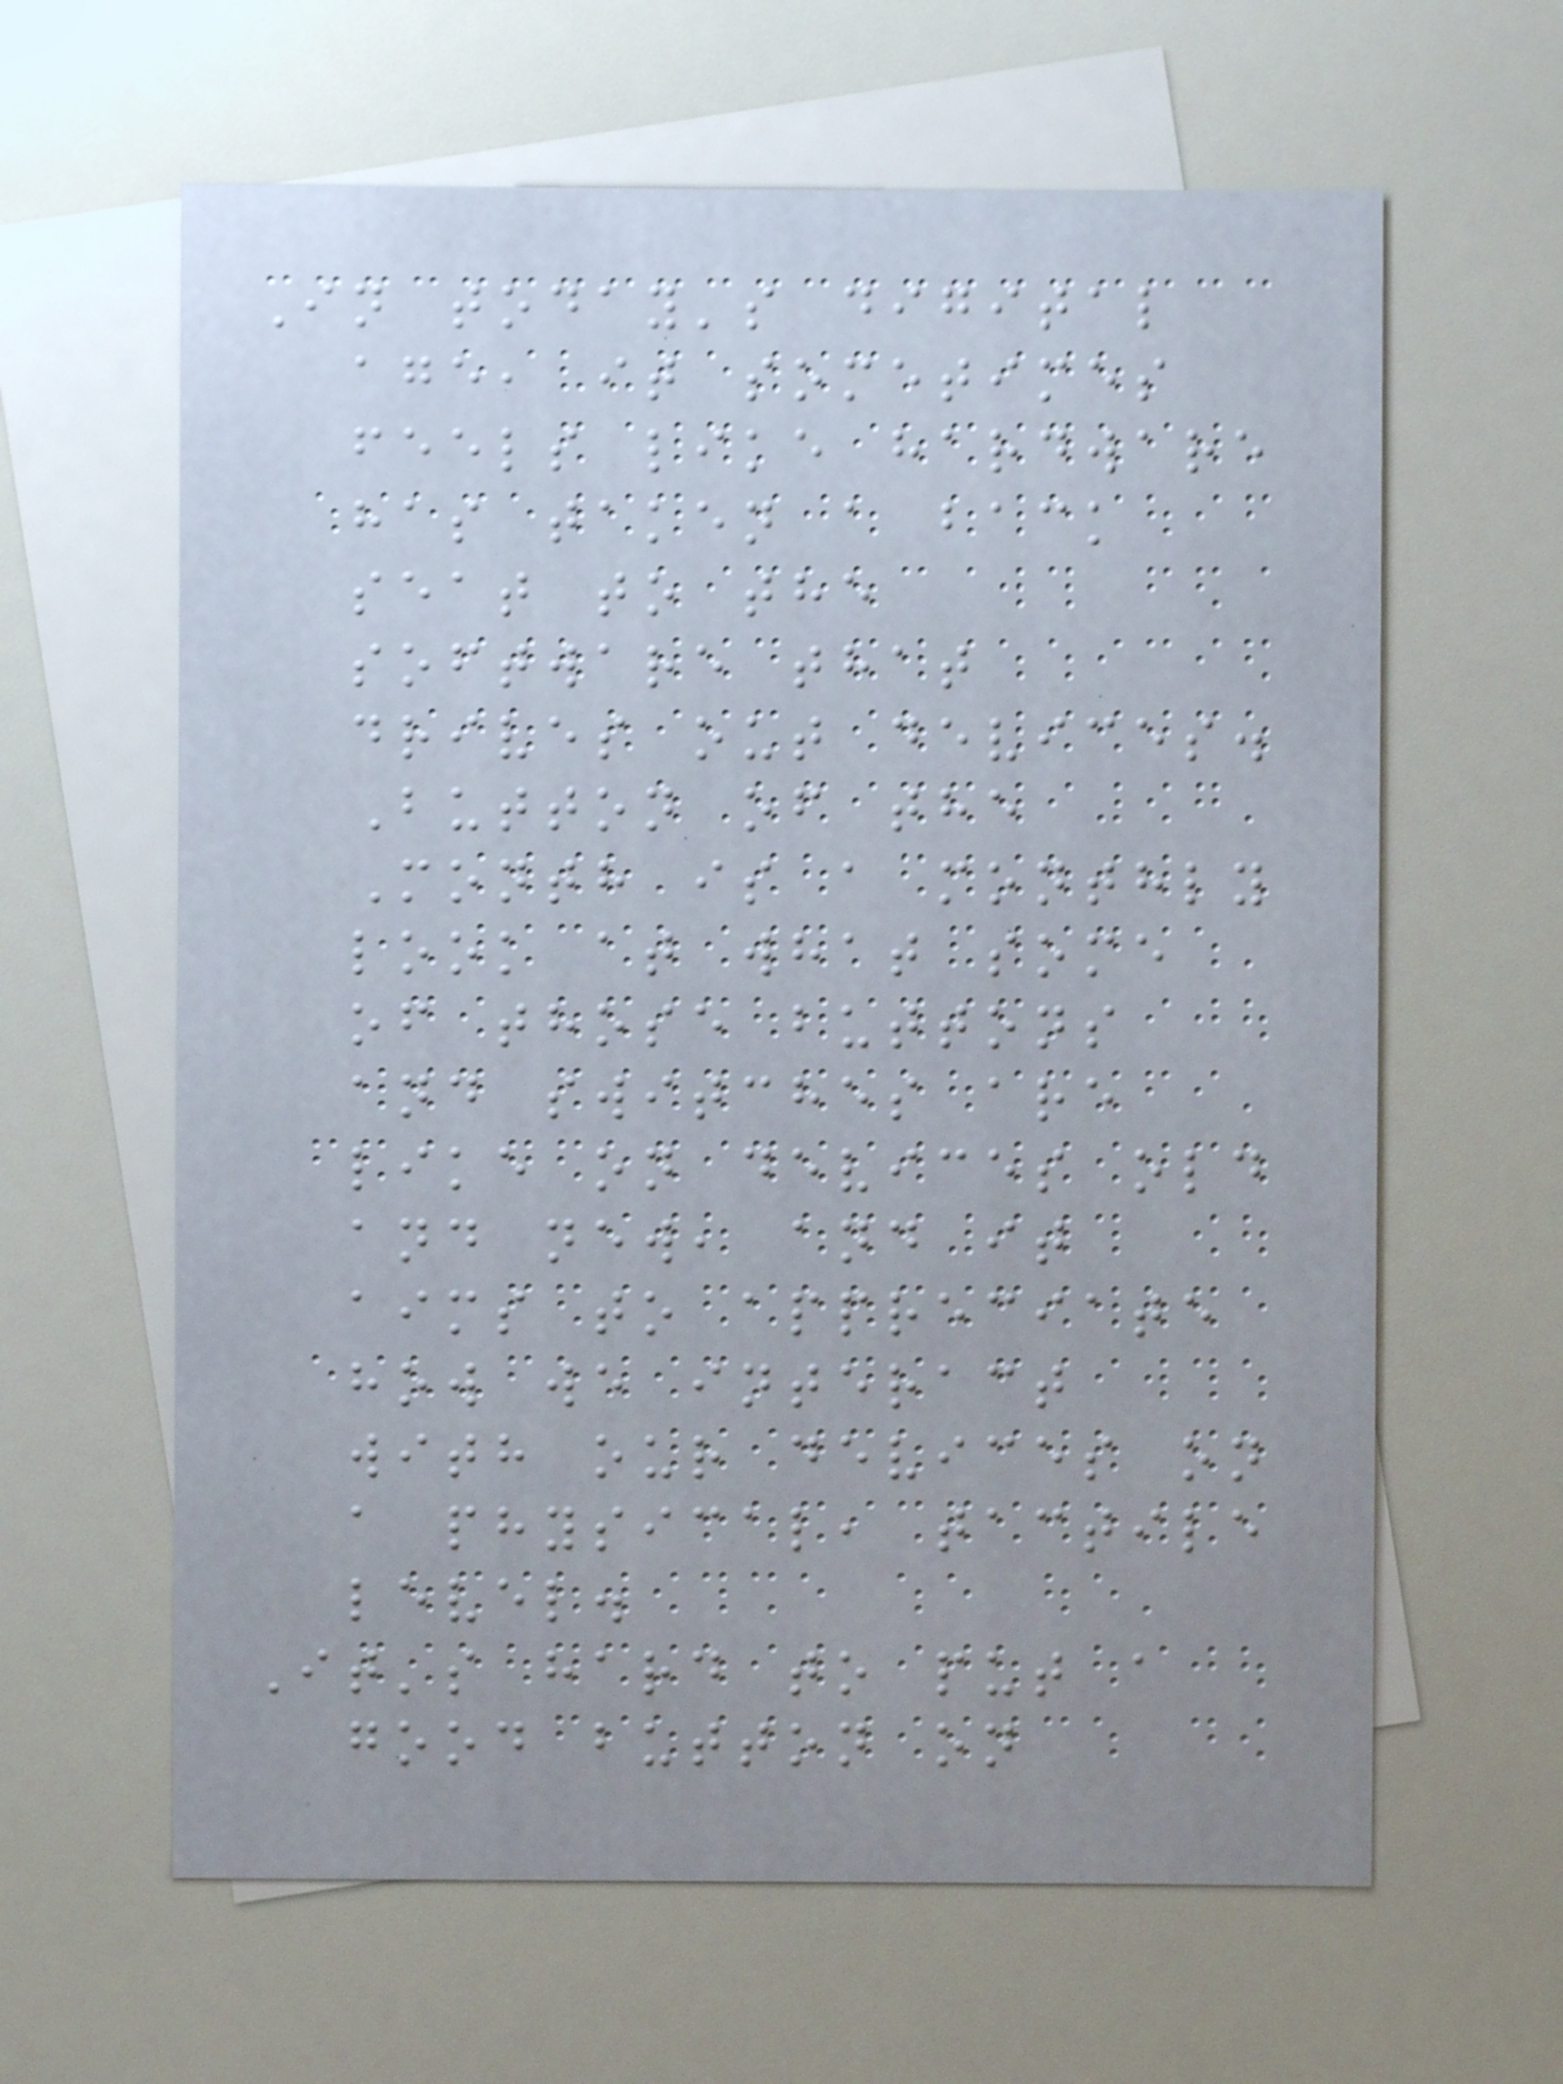In today's digital
age, it sometimes
feels like hardware
has taken a back
seat to the
software that
drives out devices.
Button of the
Month is a monthly
look at what some
of those buttons
and switches are
like on devices old
and new, and it
aims to appreciate
how we interact
with our devices on
a physical, tactile
level.
It's hard to put a
good button on
